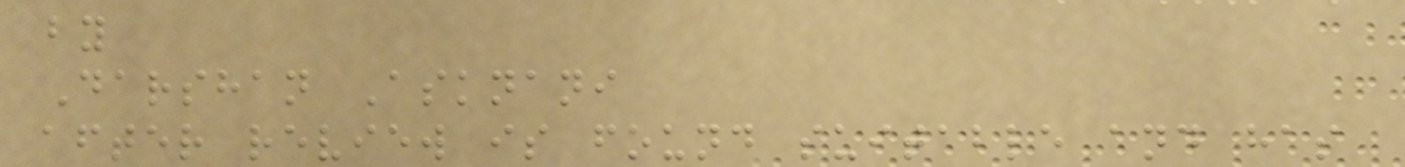by
Darshan Asknani
after review is found suitable and has
